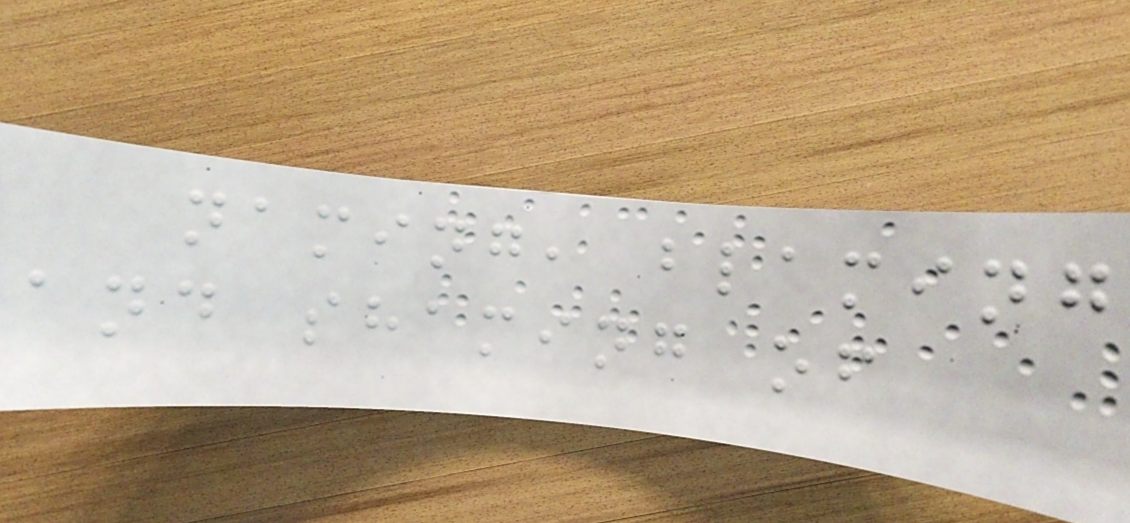naming, blaming
and shaming of
